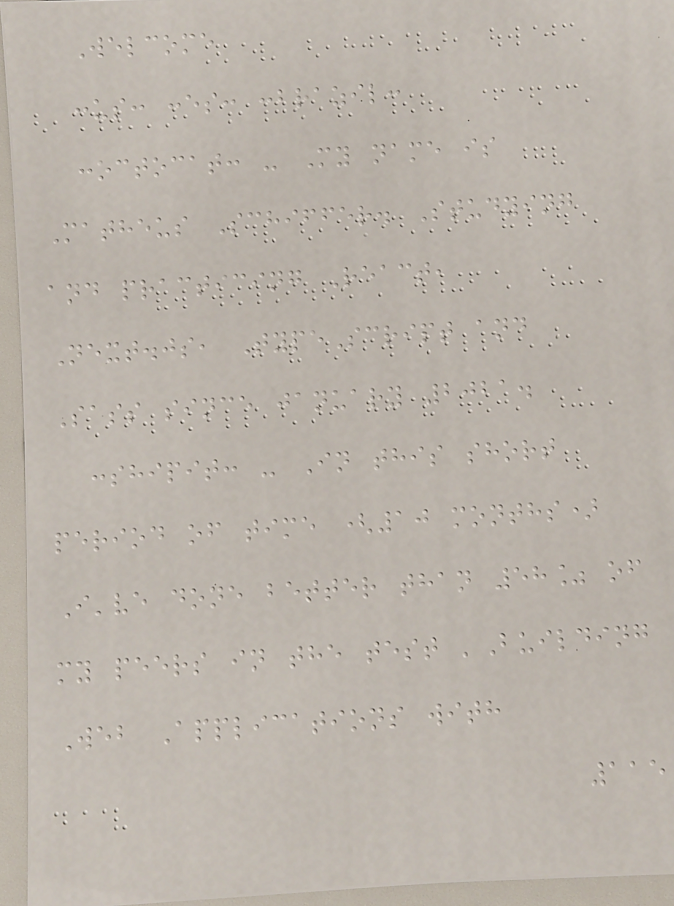Welcome
:us: :es: :brazil:
:octocat: - My name is
Matheus Schiffer. Studying
and practicing React,
Next.js, TypeScript and
Sass since january 2021.
:shipit: - In this short
period of time (10 months)
I've done better than 58% of
my peers in the test 'Building
Web Applications with
115
